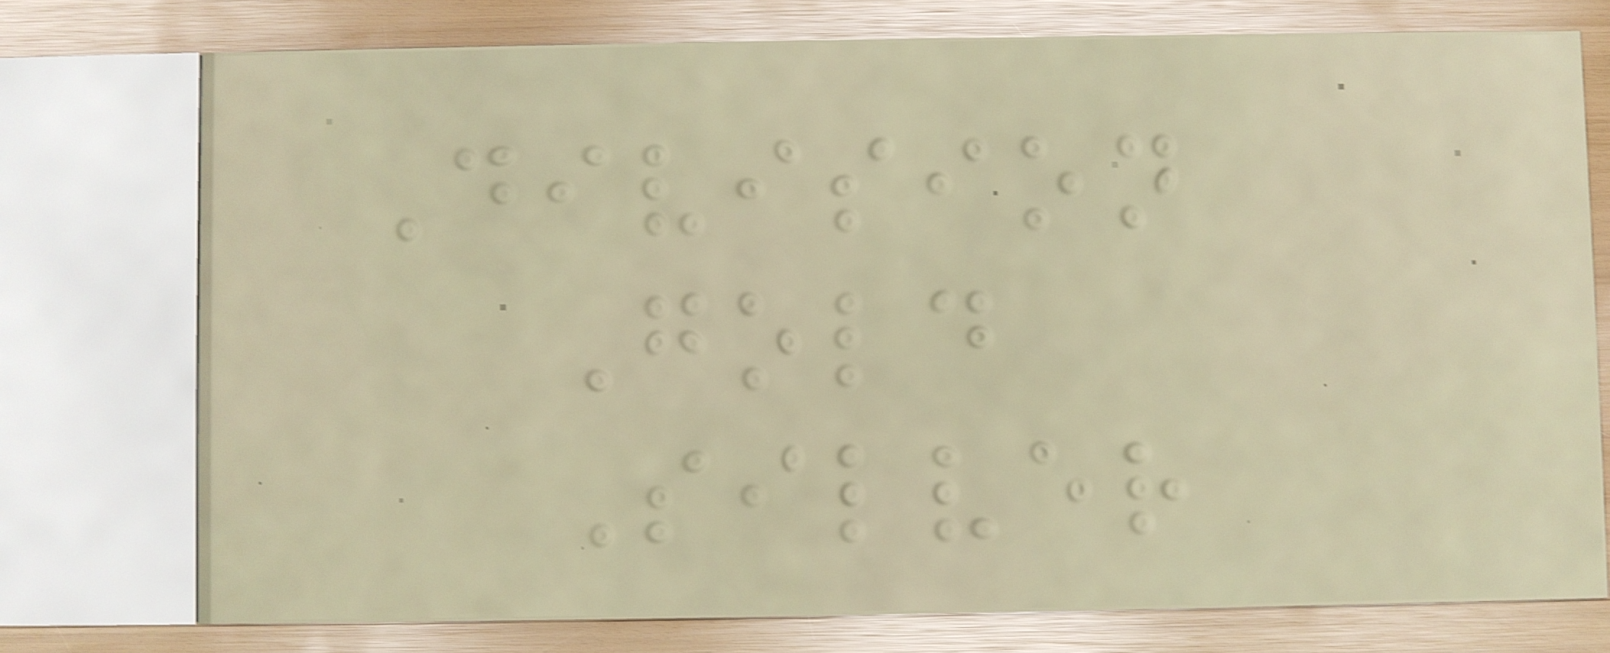Division
Gold
Silver
